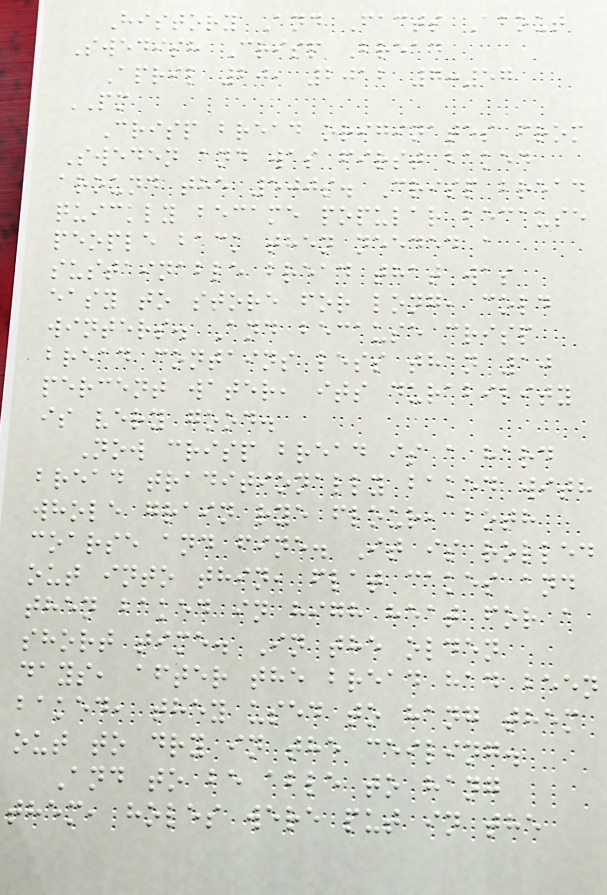History And Facts About
Swedish Crisp Bread
April 20, 2012 7:57
PM
Crisp bread originates from
Sweden and was first baked
around the 500s. Crisp bread
quickly became popular because
people back then needed a
sustainable bread that was
easy to store for long, cold
winters. And because crisp
bread contains less than 10
percent water, its durability
is very good.
Now crisp bread is a hard
bread traditionally baked with
whole grain rye flour, both
coarse and fine. It is rolled
out into thin, flat cakes and
then baked in high heat for a
short time. In the olden
days, after the bread had been
baked, they used to hang them
out to dry in the ceiling.
And to be able to hang
them, holes were put in the
